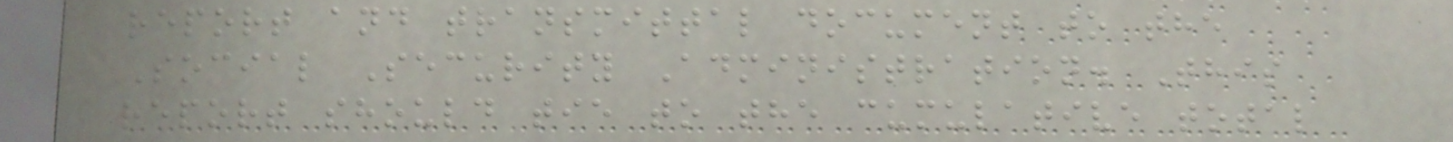report and transmittal document to the
Social Security Administration. This
report should tie to the cumulative total
